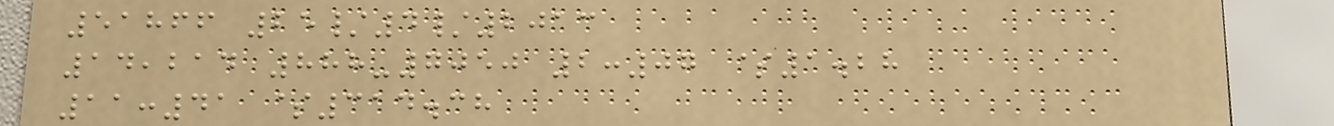51866 25/4/2013
14,214 888-7050 2:07 $1.28
11:41 $314.38
